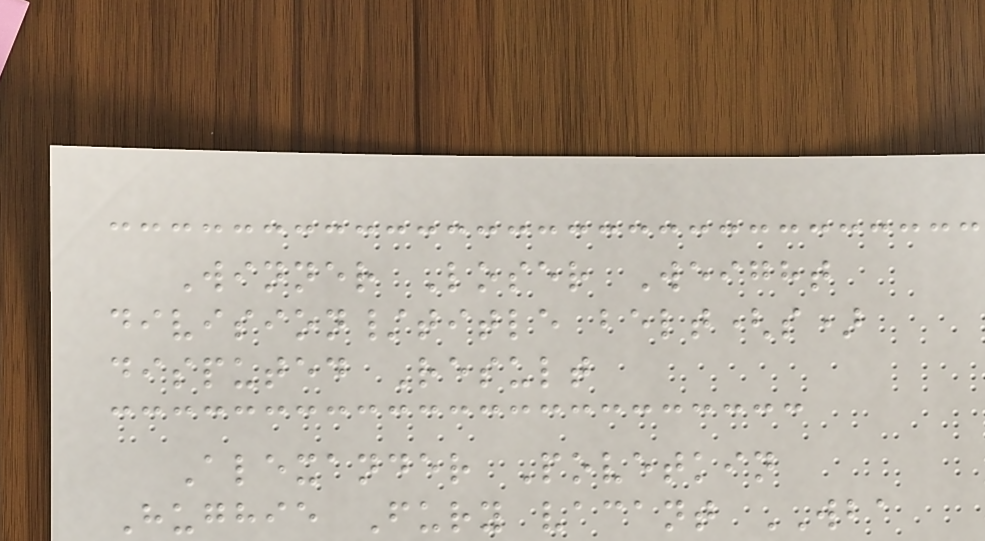Winner Loser Weight
division/title belt(s)
disputed Result
Alexander Povetkin
Hughie Fury vacant WBA
